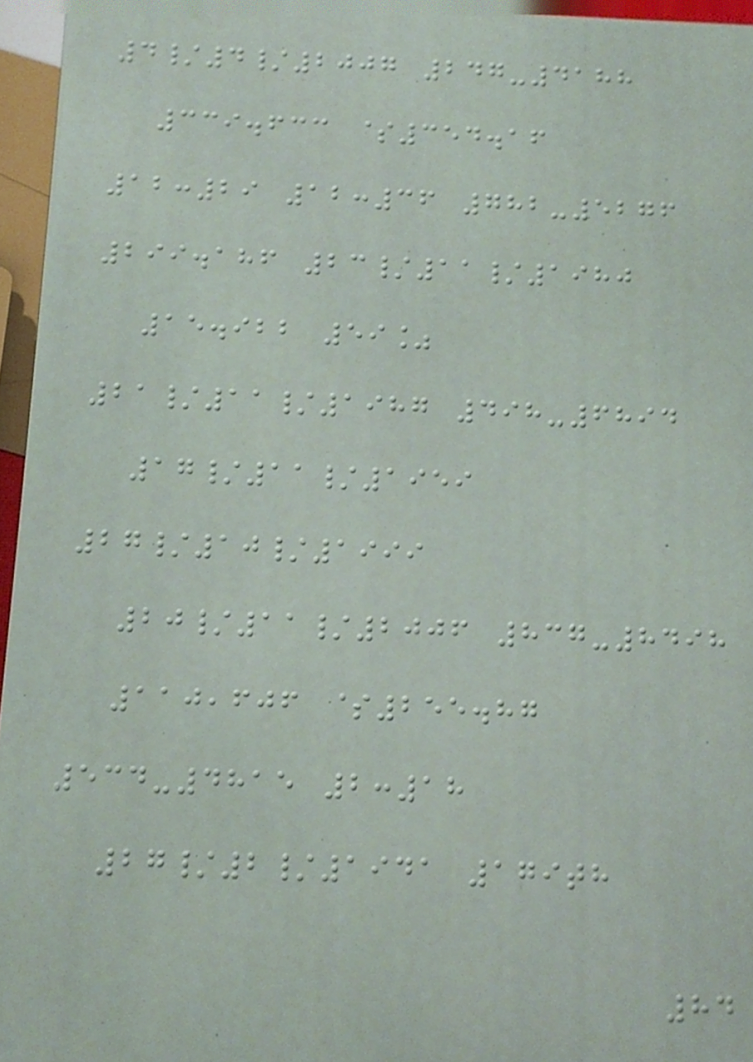4/4/2007 247-4188
339.633 $354.16
12:29 12:36 782-5276
299.186 23/11/1980
15.922 59%
21/11/1987 498-6894
17/11/1959
27/10/1999
20/11/2006 837-8498
110,606 $255.87
534-4815 2:18
27/2/1941 179th
84
